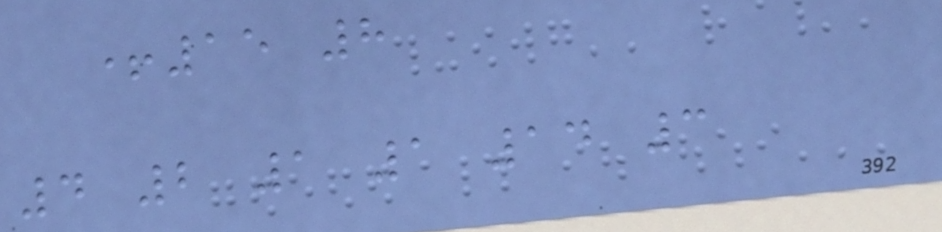+15 8
4 2 1 1 14 3
